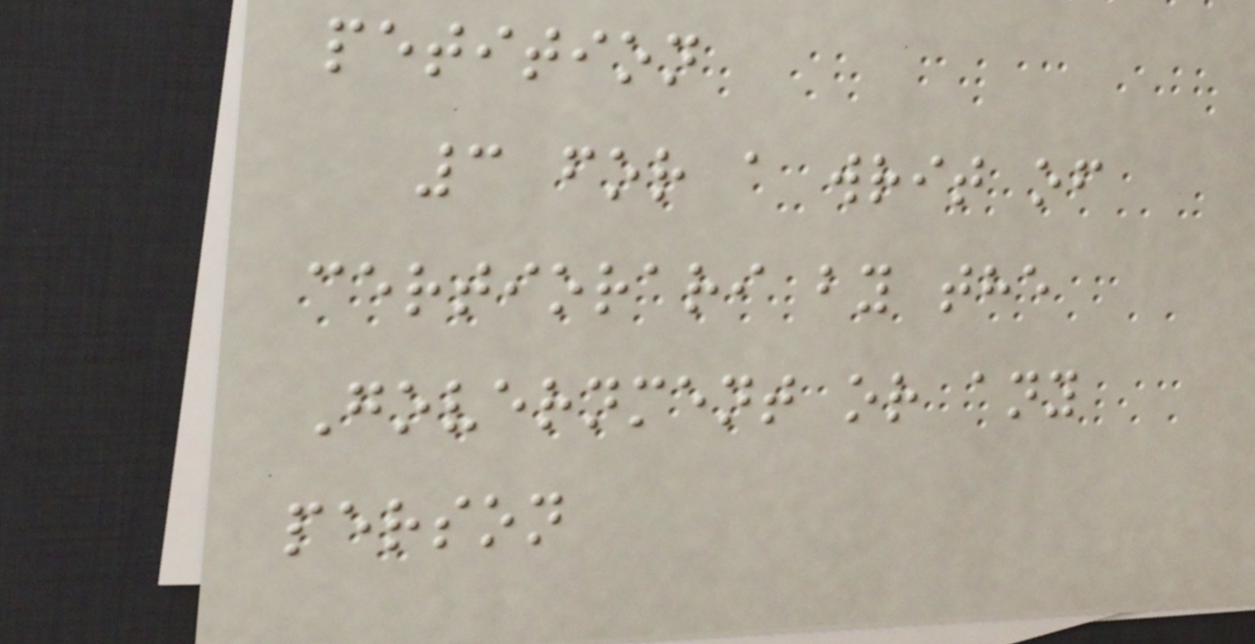petition
3 for a writ of
certiorari by the
Government or any
person
